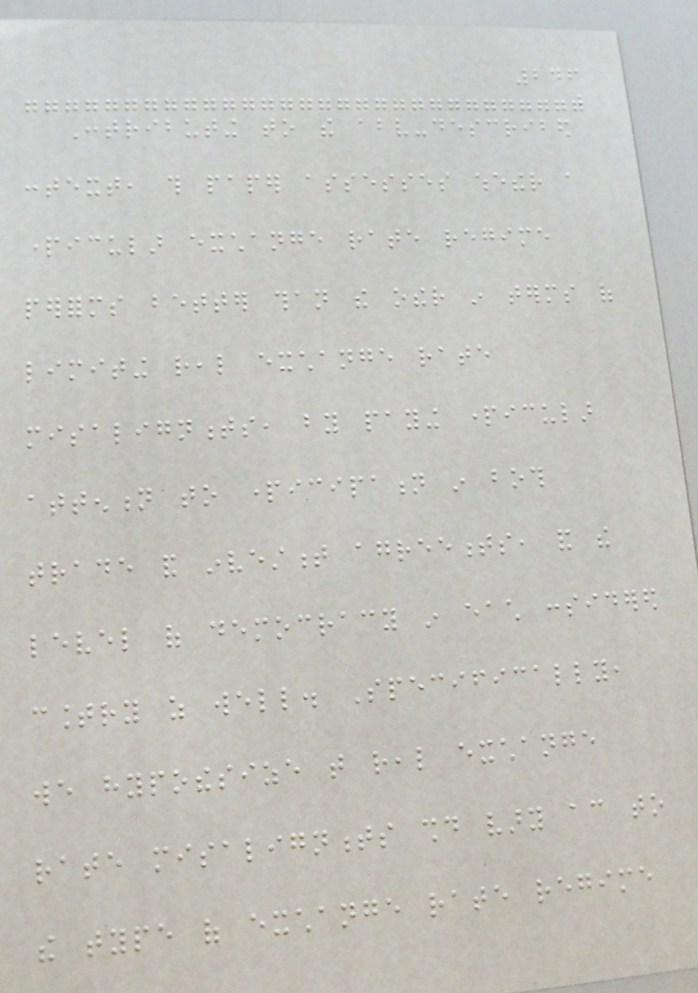246
Contributing to the above-described
context, this paper assesses whether a
particular exchange rate regime
performs better than the other in terms of
limiting real exchange rate
misalignments, by paying particular
attention to participation in both
trade and investment agreements, and the
level of democracy in each considered
country as well. Specifically,
we hypothesize that real exchange
rate misalignments should vary according to
the type of exchange rate regime
